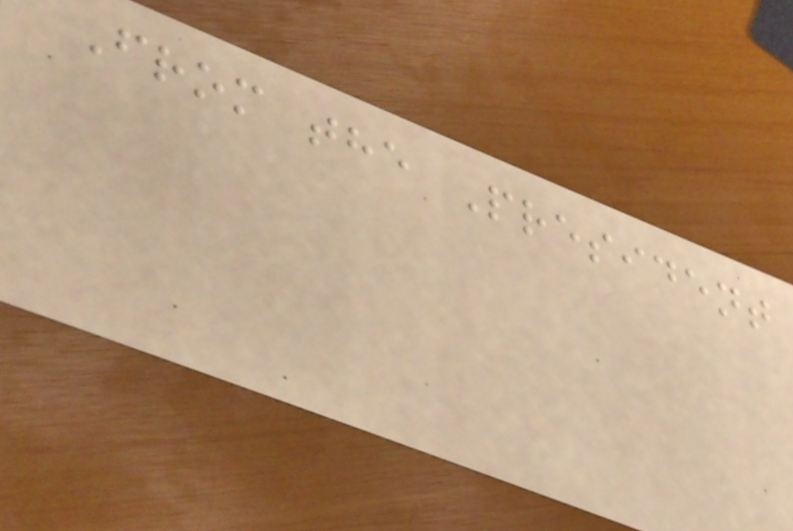From the President
